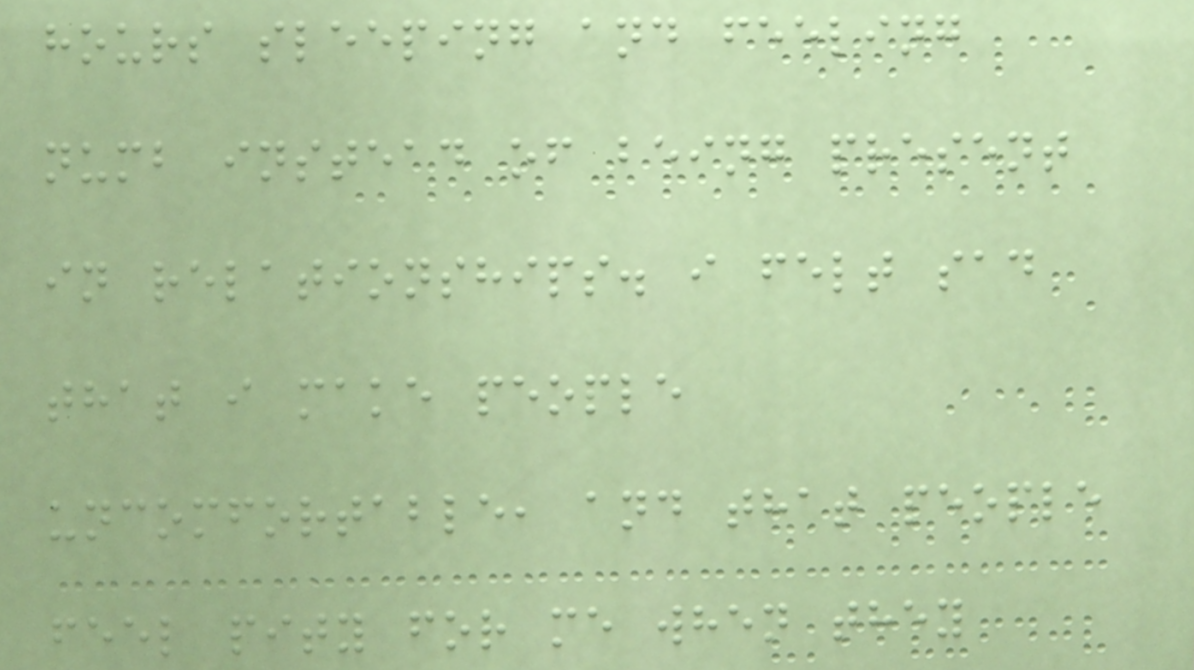hours sleeping and feeling
numb instead of being present
in relationships. i felt sad
that i make people
uncomfortable, and that people
feel pity for me when they
